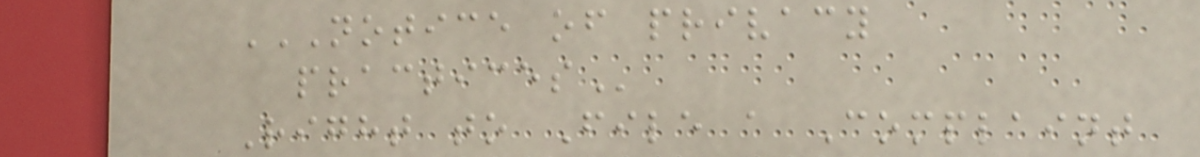NOTICE OF PRIVACY
PRACTICES
Right to File a Complaint
